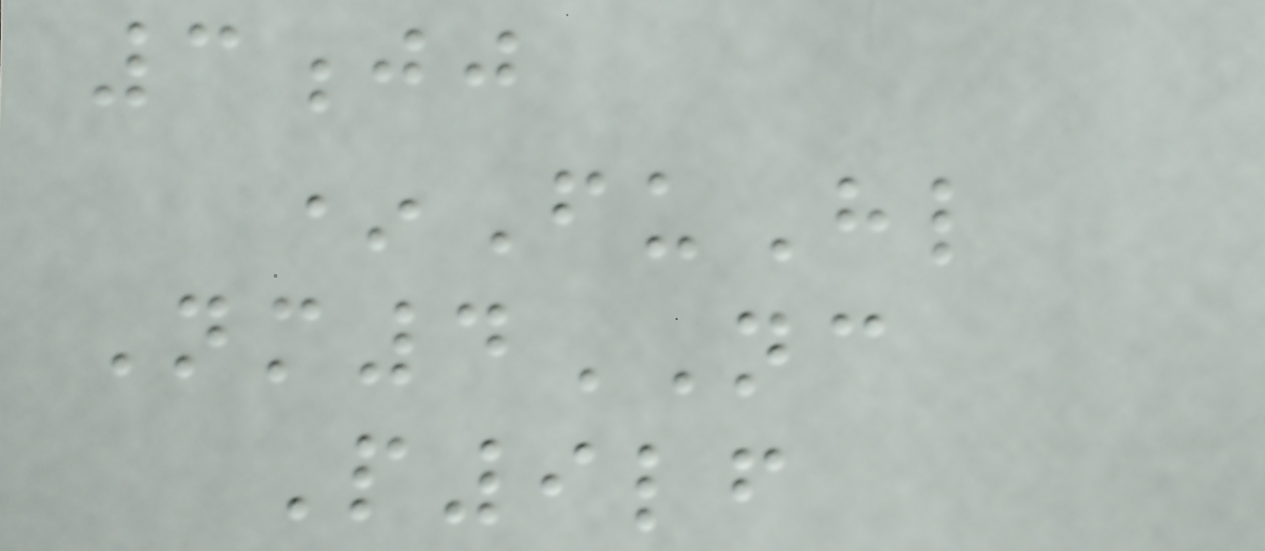3jj
*FuHl
Nm4NC
P9lf
